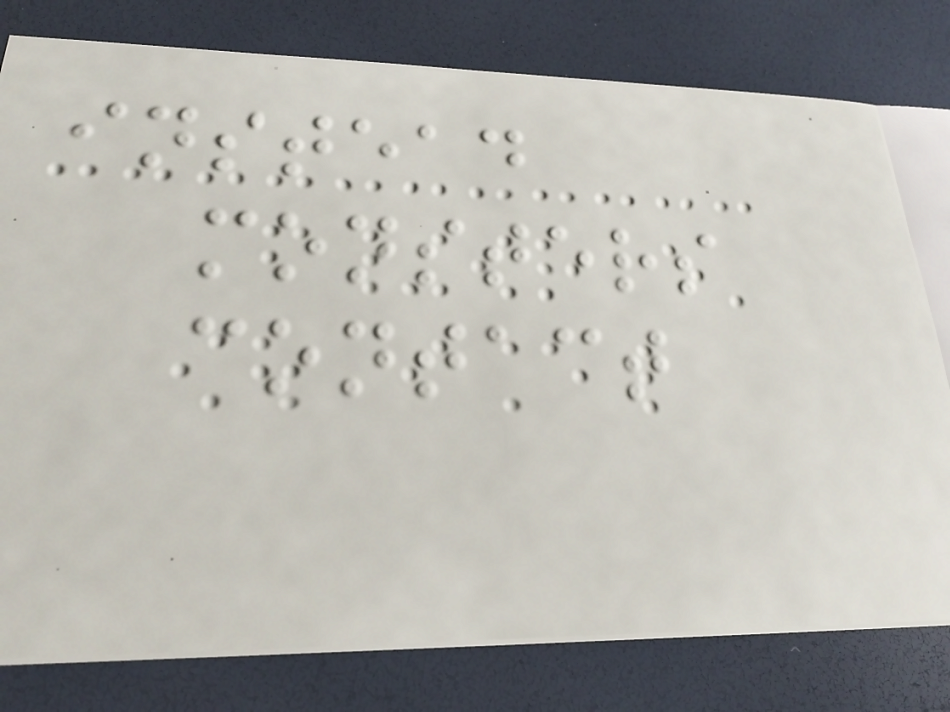instead
monsters
contact
